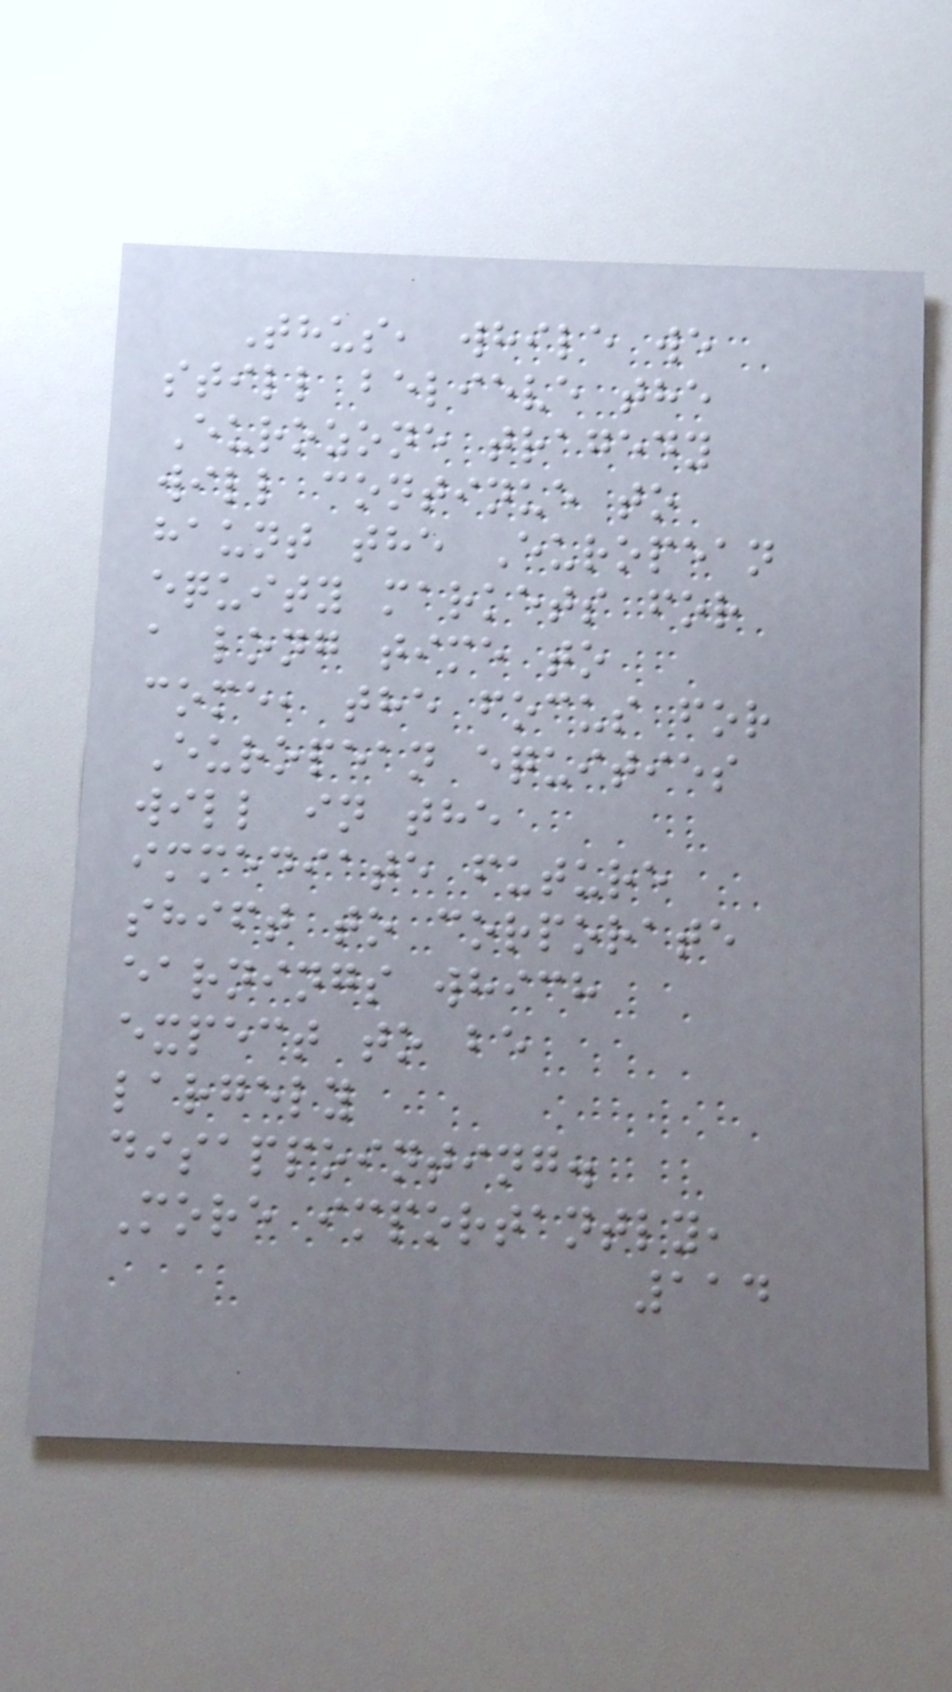Thus, while we
still believe the
Eurozone tragedy
will continue to
haunt the European
equity markets for
a long time to
come, the focus for
European equities
will in the
immediate future
shift to corporate
earnings which
expect to be
largely
disappointing.
More importantly,
114
